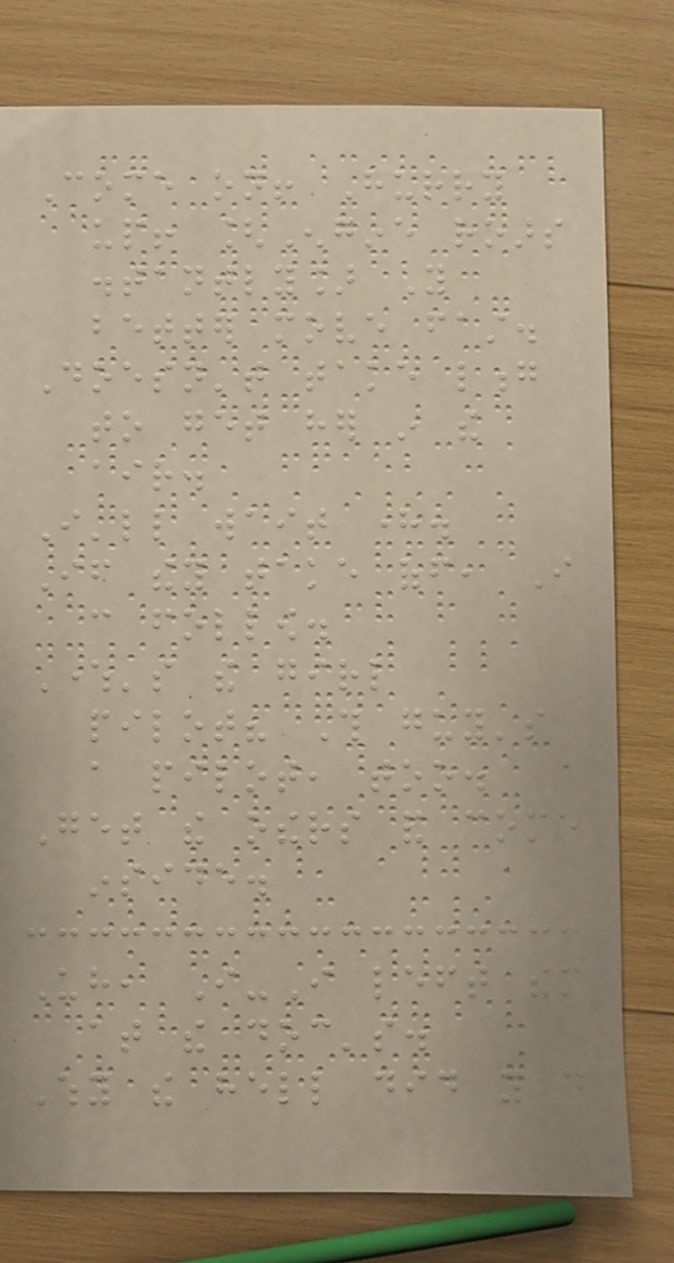Come on! Hurry
up! [Engine roars
distantly] You
better move fast.
Doesn't take long
to get her in the
air.
I'll wait here.
If they take off, I
can follow.
Where's the girl
pilot? This guy's
a pilot, too.
Get the others and come
inside.
Uh, I-I left them
at the doc's.
Why the hell did you do
